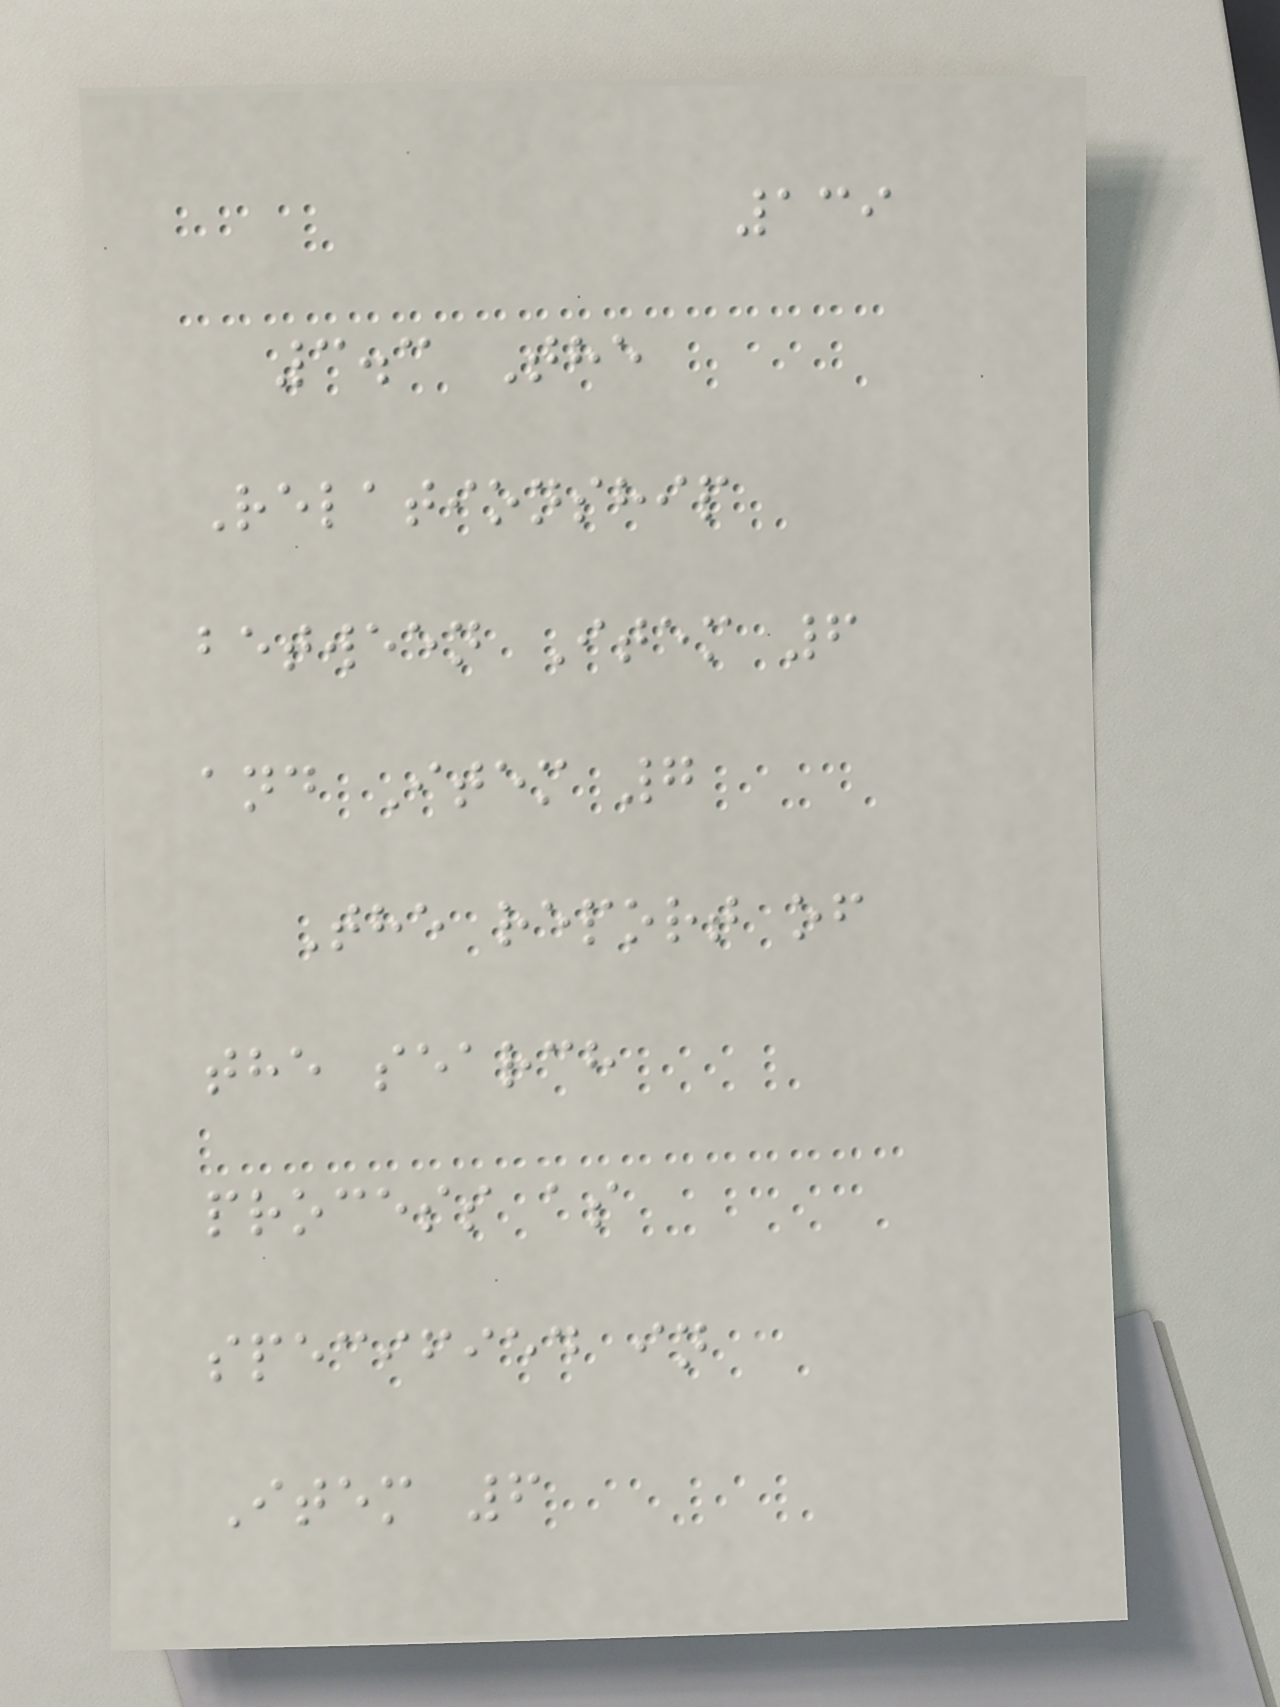139
3.3 The
Relationship
between Item 6
and Item 7
The report of
the search
process as
specified in
Item 6
